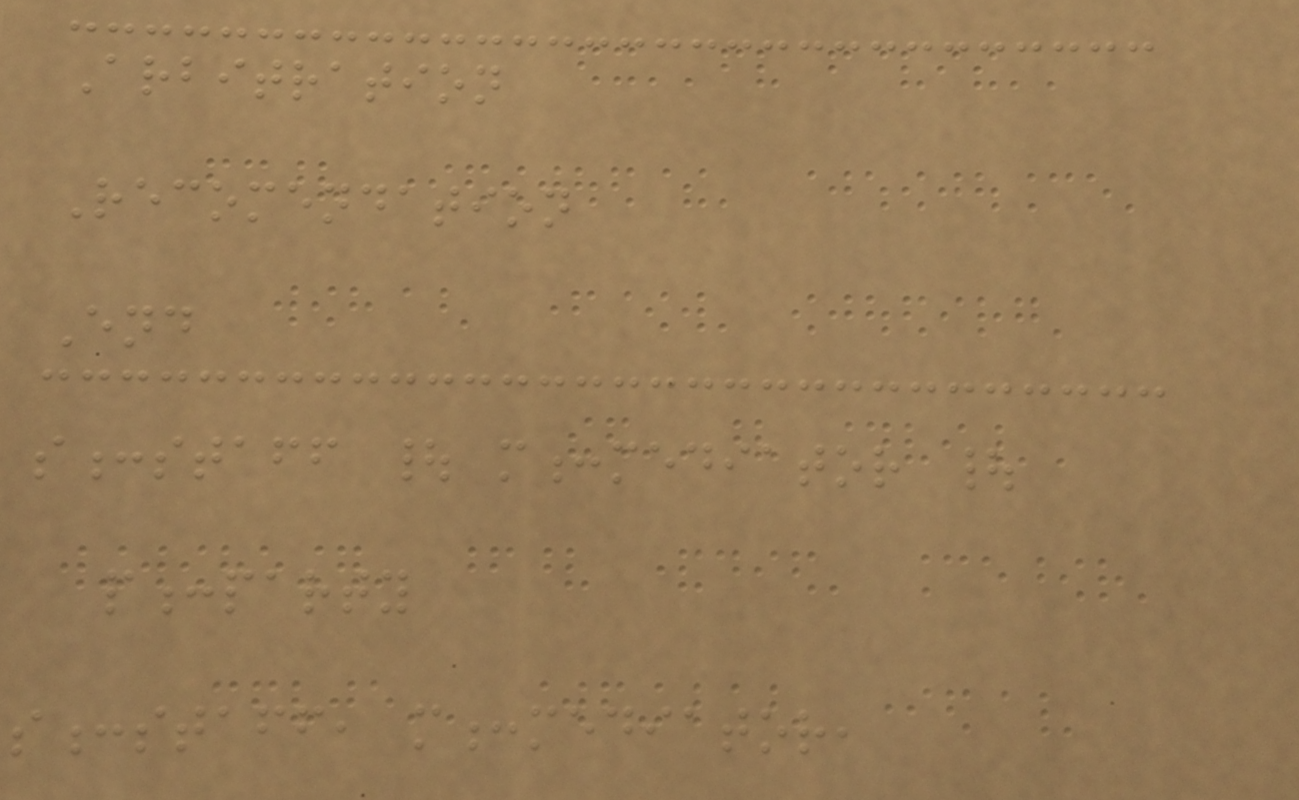Arbitration
Recomendation
End
s:staff | m:mediator |
p:party
s:staff, m:mediator,
